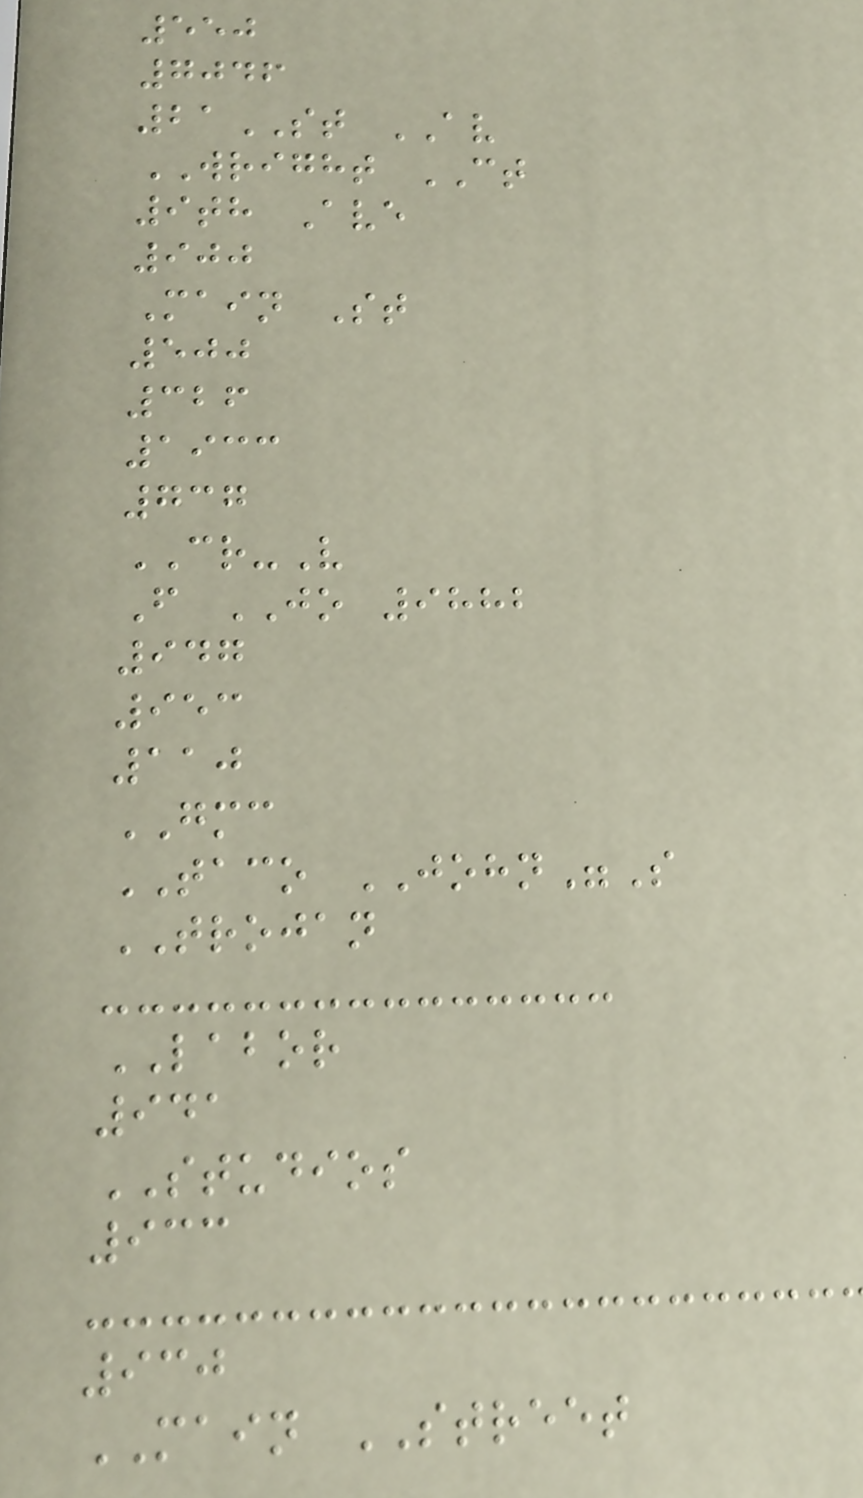550
7046
21ST AV
WRIGHT CT
9th Ave
900
Main St
500
326
1933
737
CR-V
F JO 9882
947
953
110
GMC
TACO JOHN"S
TROJAN
LABOR
941
STUDIOS
933
930
MAIN STREET
